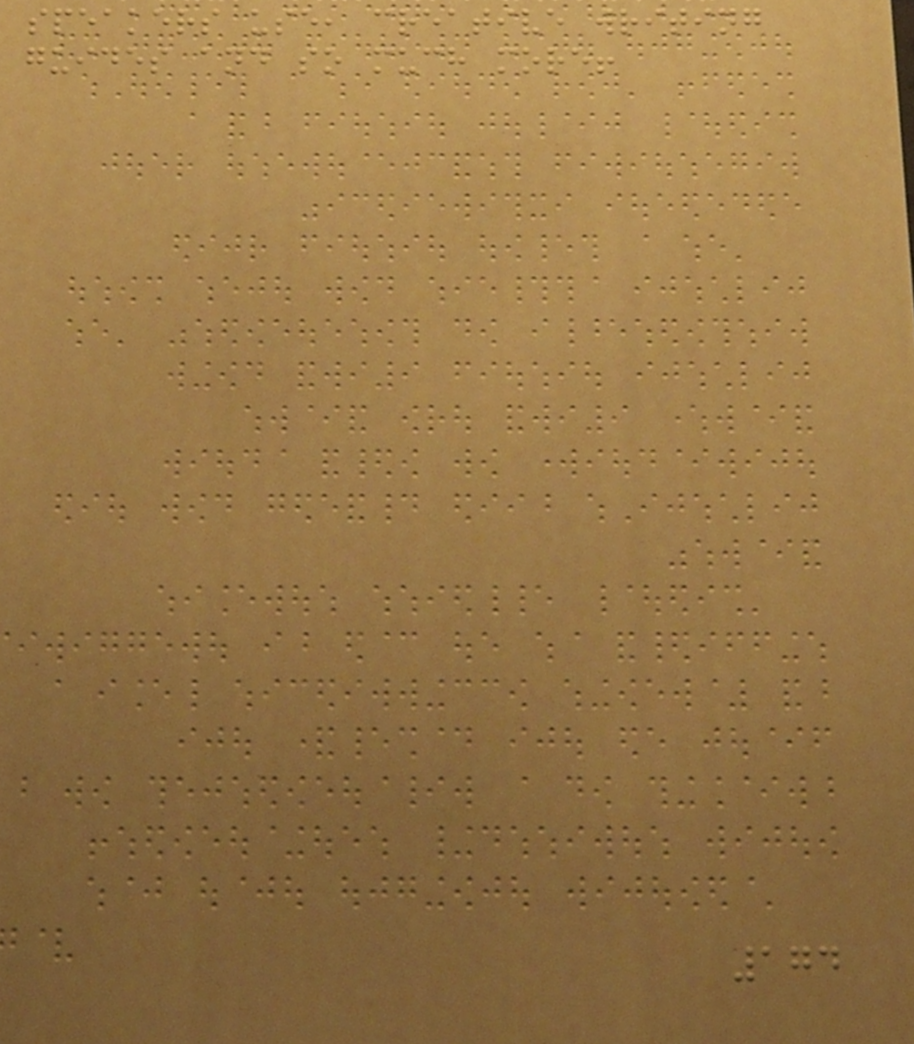speakers use, creative writing
guides and so much more!
174
